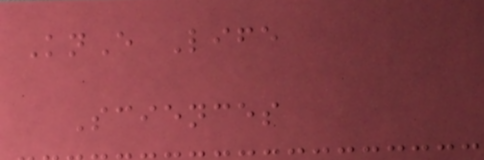KnE Life
Sciences
